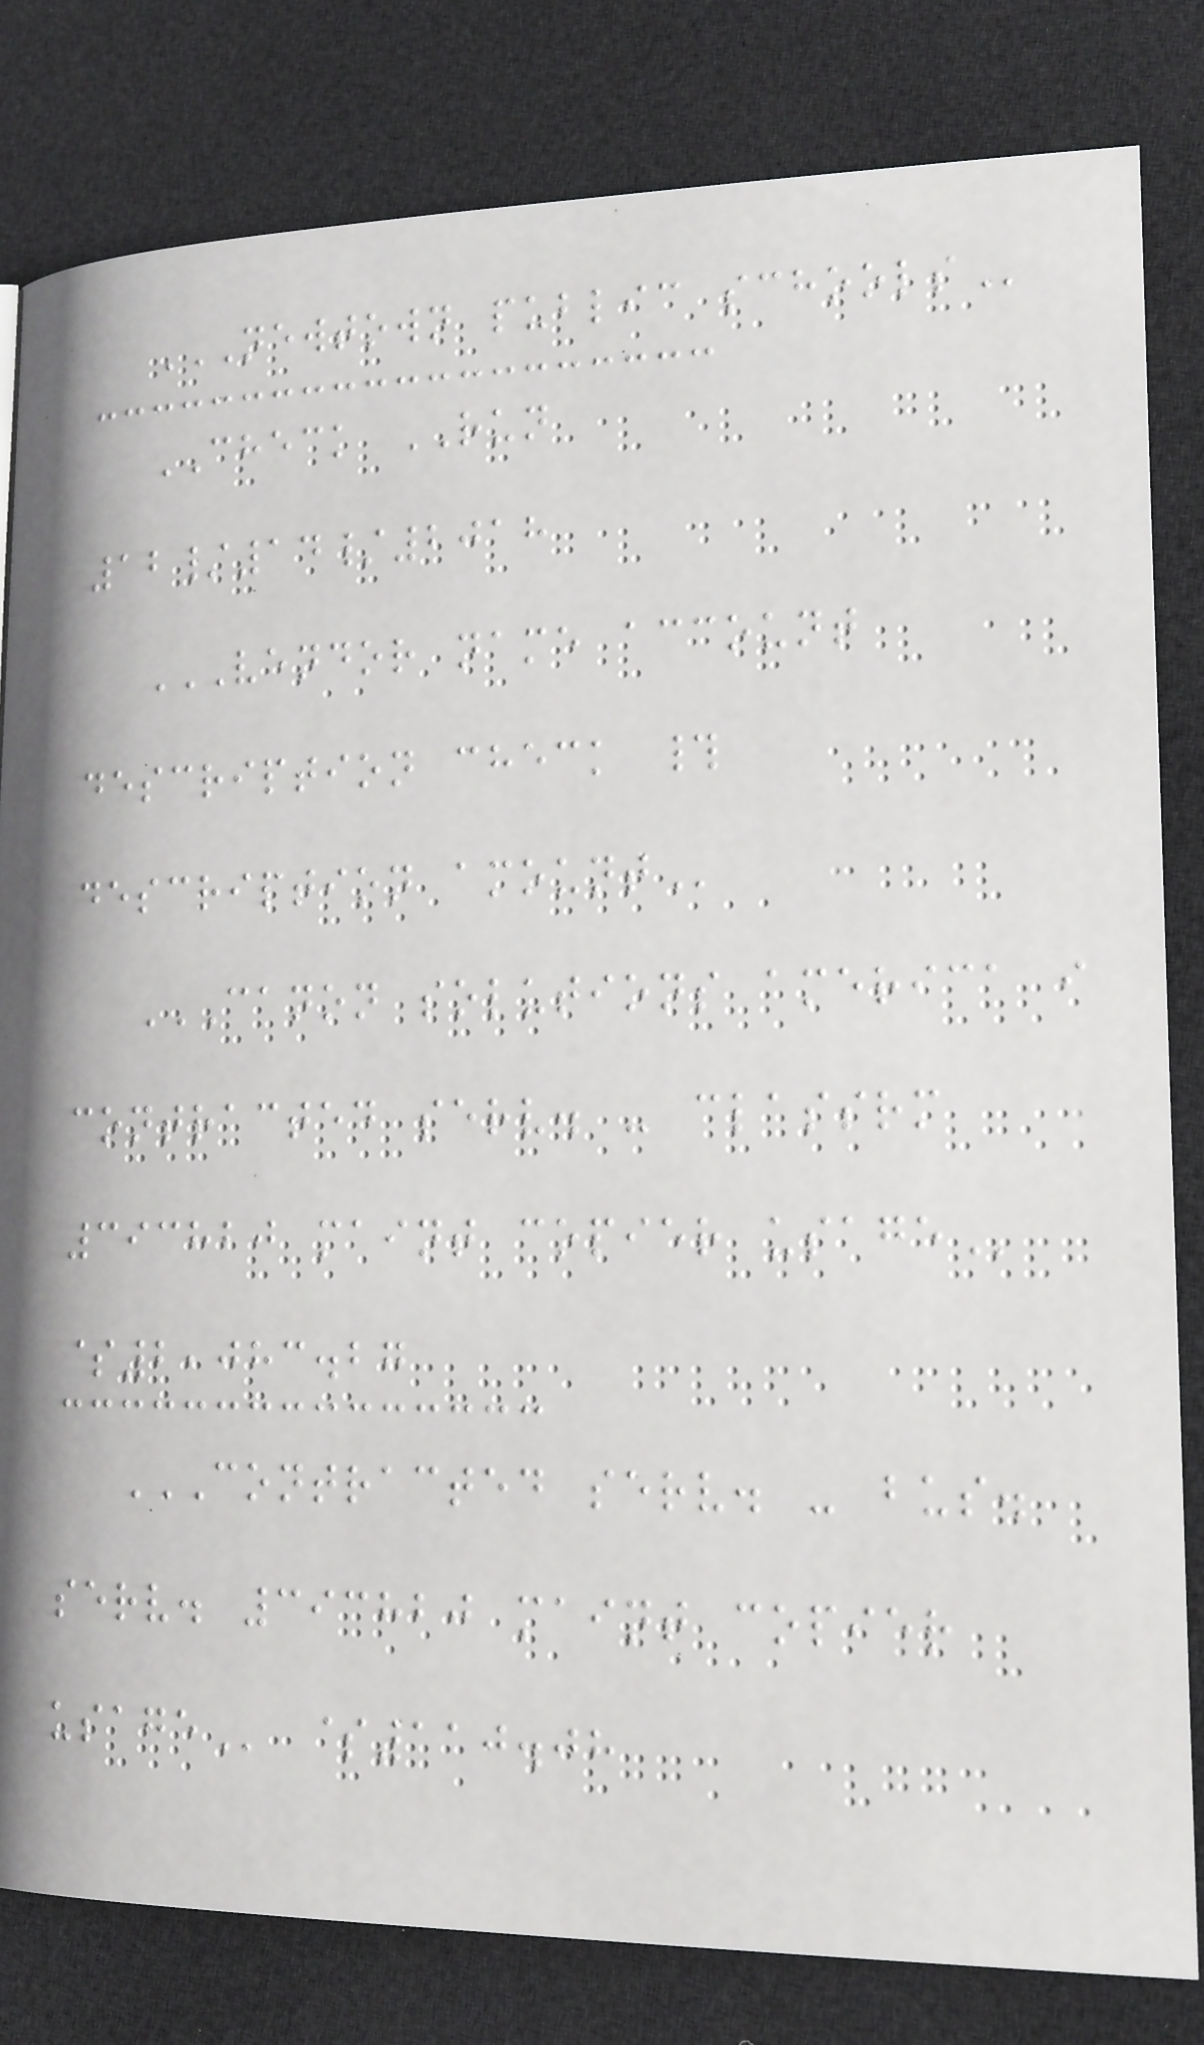NEWTOWN PUBLIC SCHOOLS
CHECK RUN
12/14/2018
VENDOR NAME ACCOUNT
DESCRIPTION CHECK #
DESCRIPTION AMOUNT
CANON SOLUTIONS AMERICA I
CONTRACTED SERV. - CLASSRM
393820 MAINT COPIER USAGE
$2,083.27
CONTRACTED SERV. - BUS.
SERV. 393820 MAINT COPIER
USAGE $110.08
